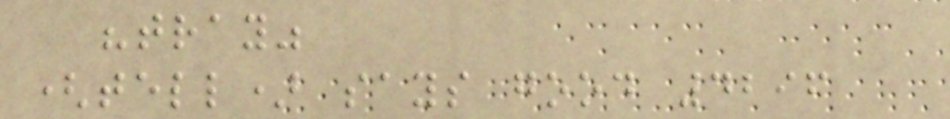"tray"
(tell) says good 4296
